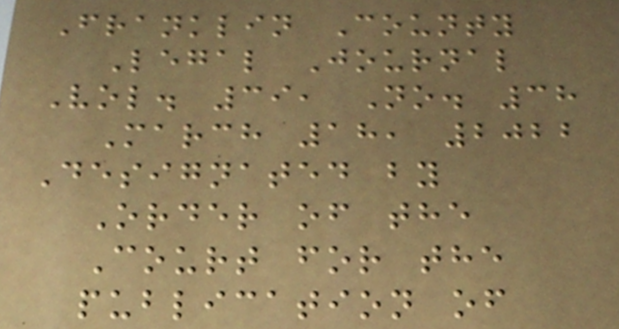Franklin County
Legal Journal
Vol. 39, No. 38
March 18, 2022
Designated by
Order of the
Court for the
publication of
